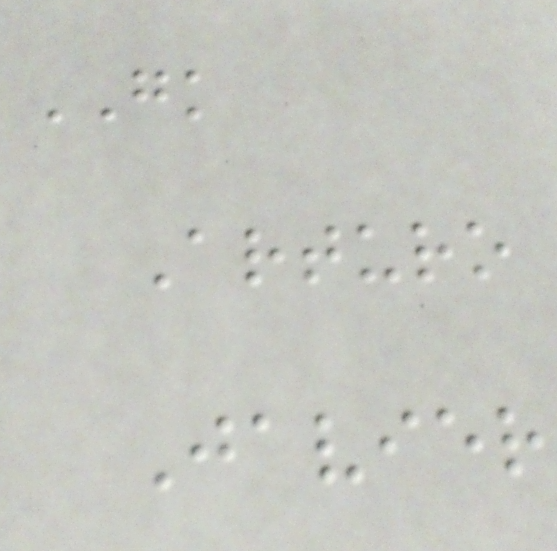GK
Arturo
Javier
